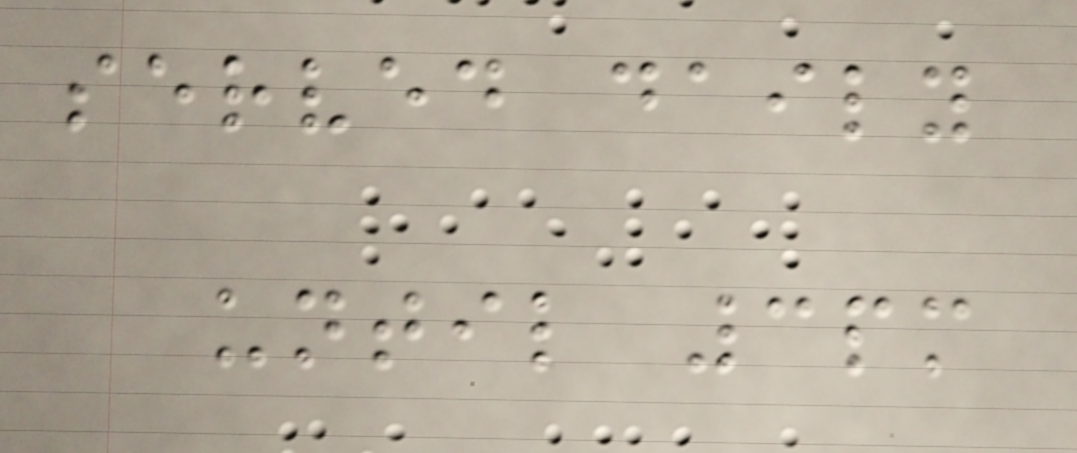served daily
until 3pm
